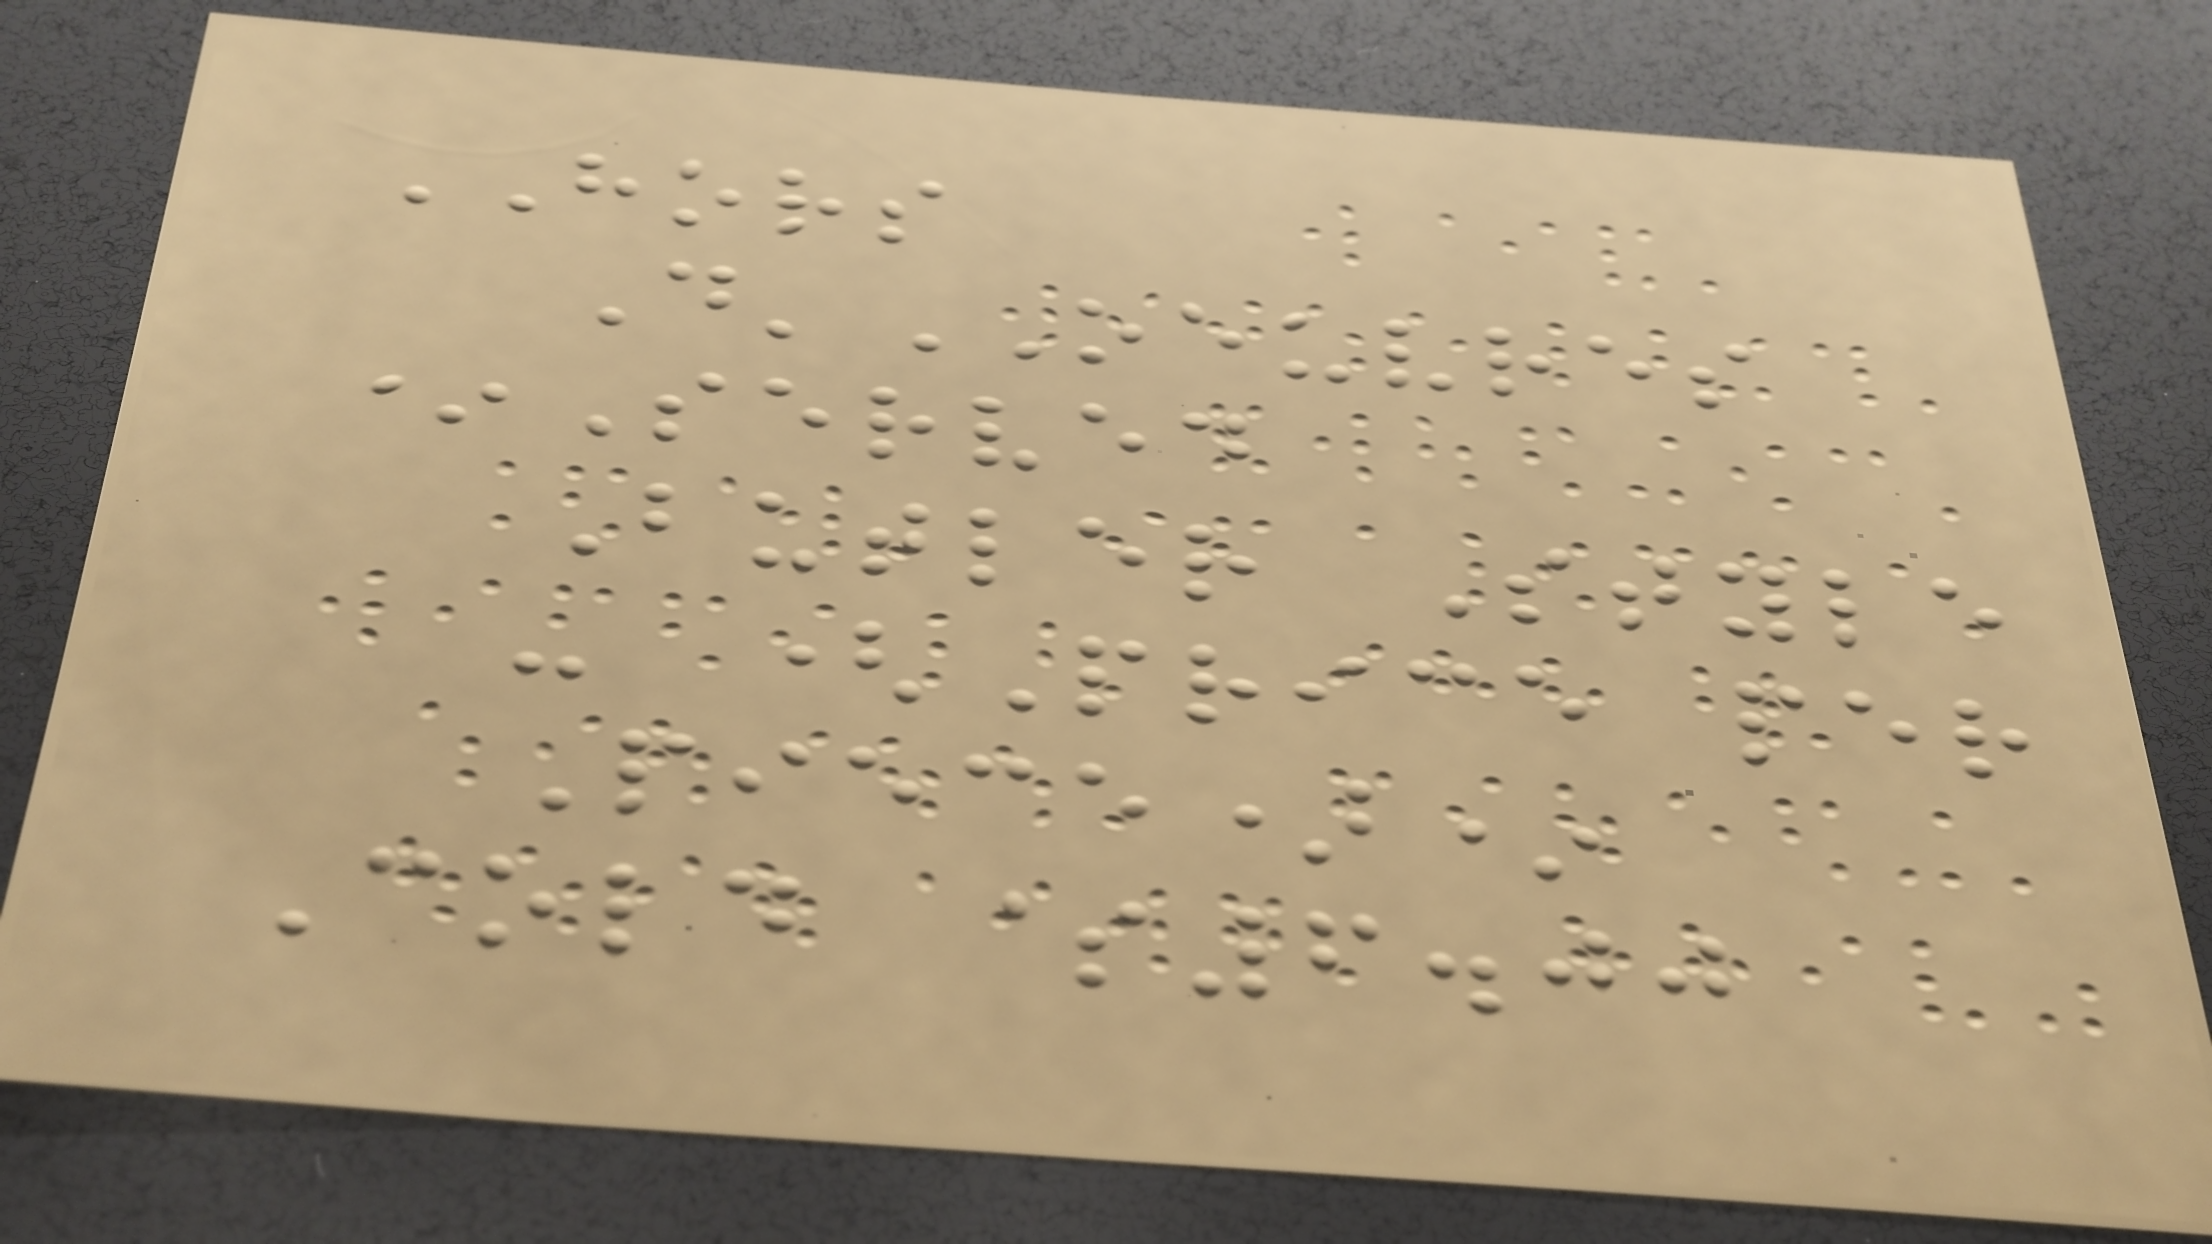HORS
D'OEUVRES
*Served
Butler Style
- (Price per
Piece)*
Cold $6.00
